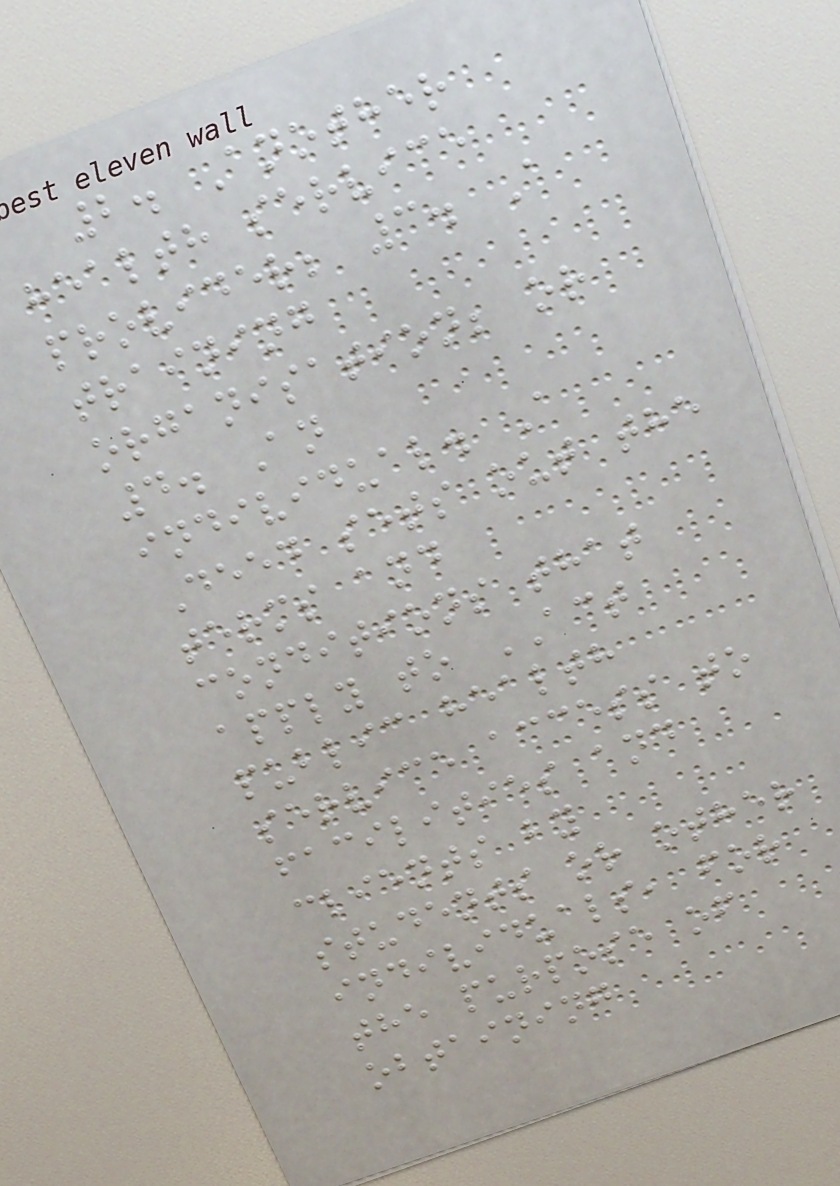2. Another
health service
provider; 3. A
training
organisation; or
4. An
individual. A
Deed sets out the
terms and
conditions that
apply to ACT
public health
service access to
facilities and
clients by
students or other
individuals, for
the purpose of
obtaining
